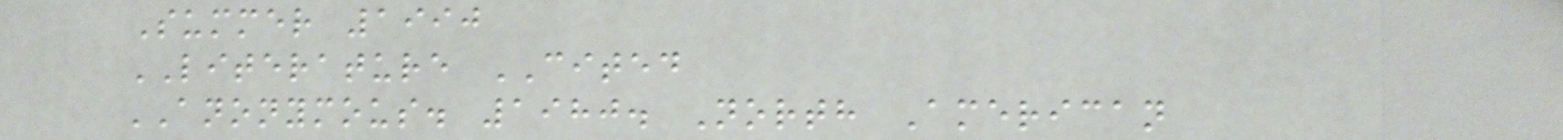Summer 1990
LITERATURE CITED
ANONYMOUS. 1980. North American
